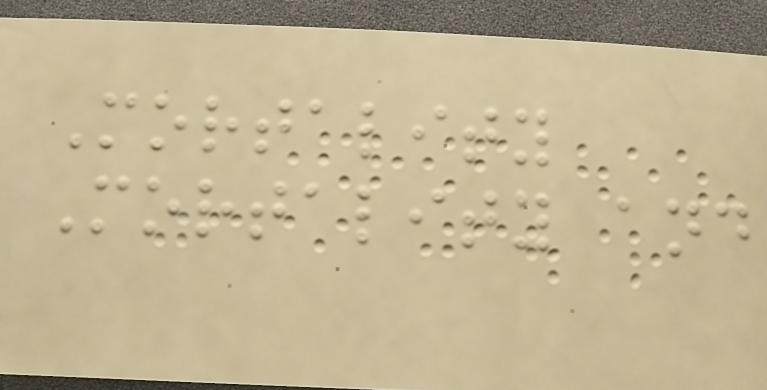Mortality
Mortality and
